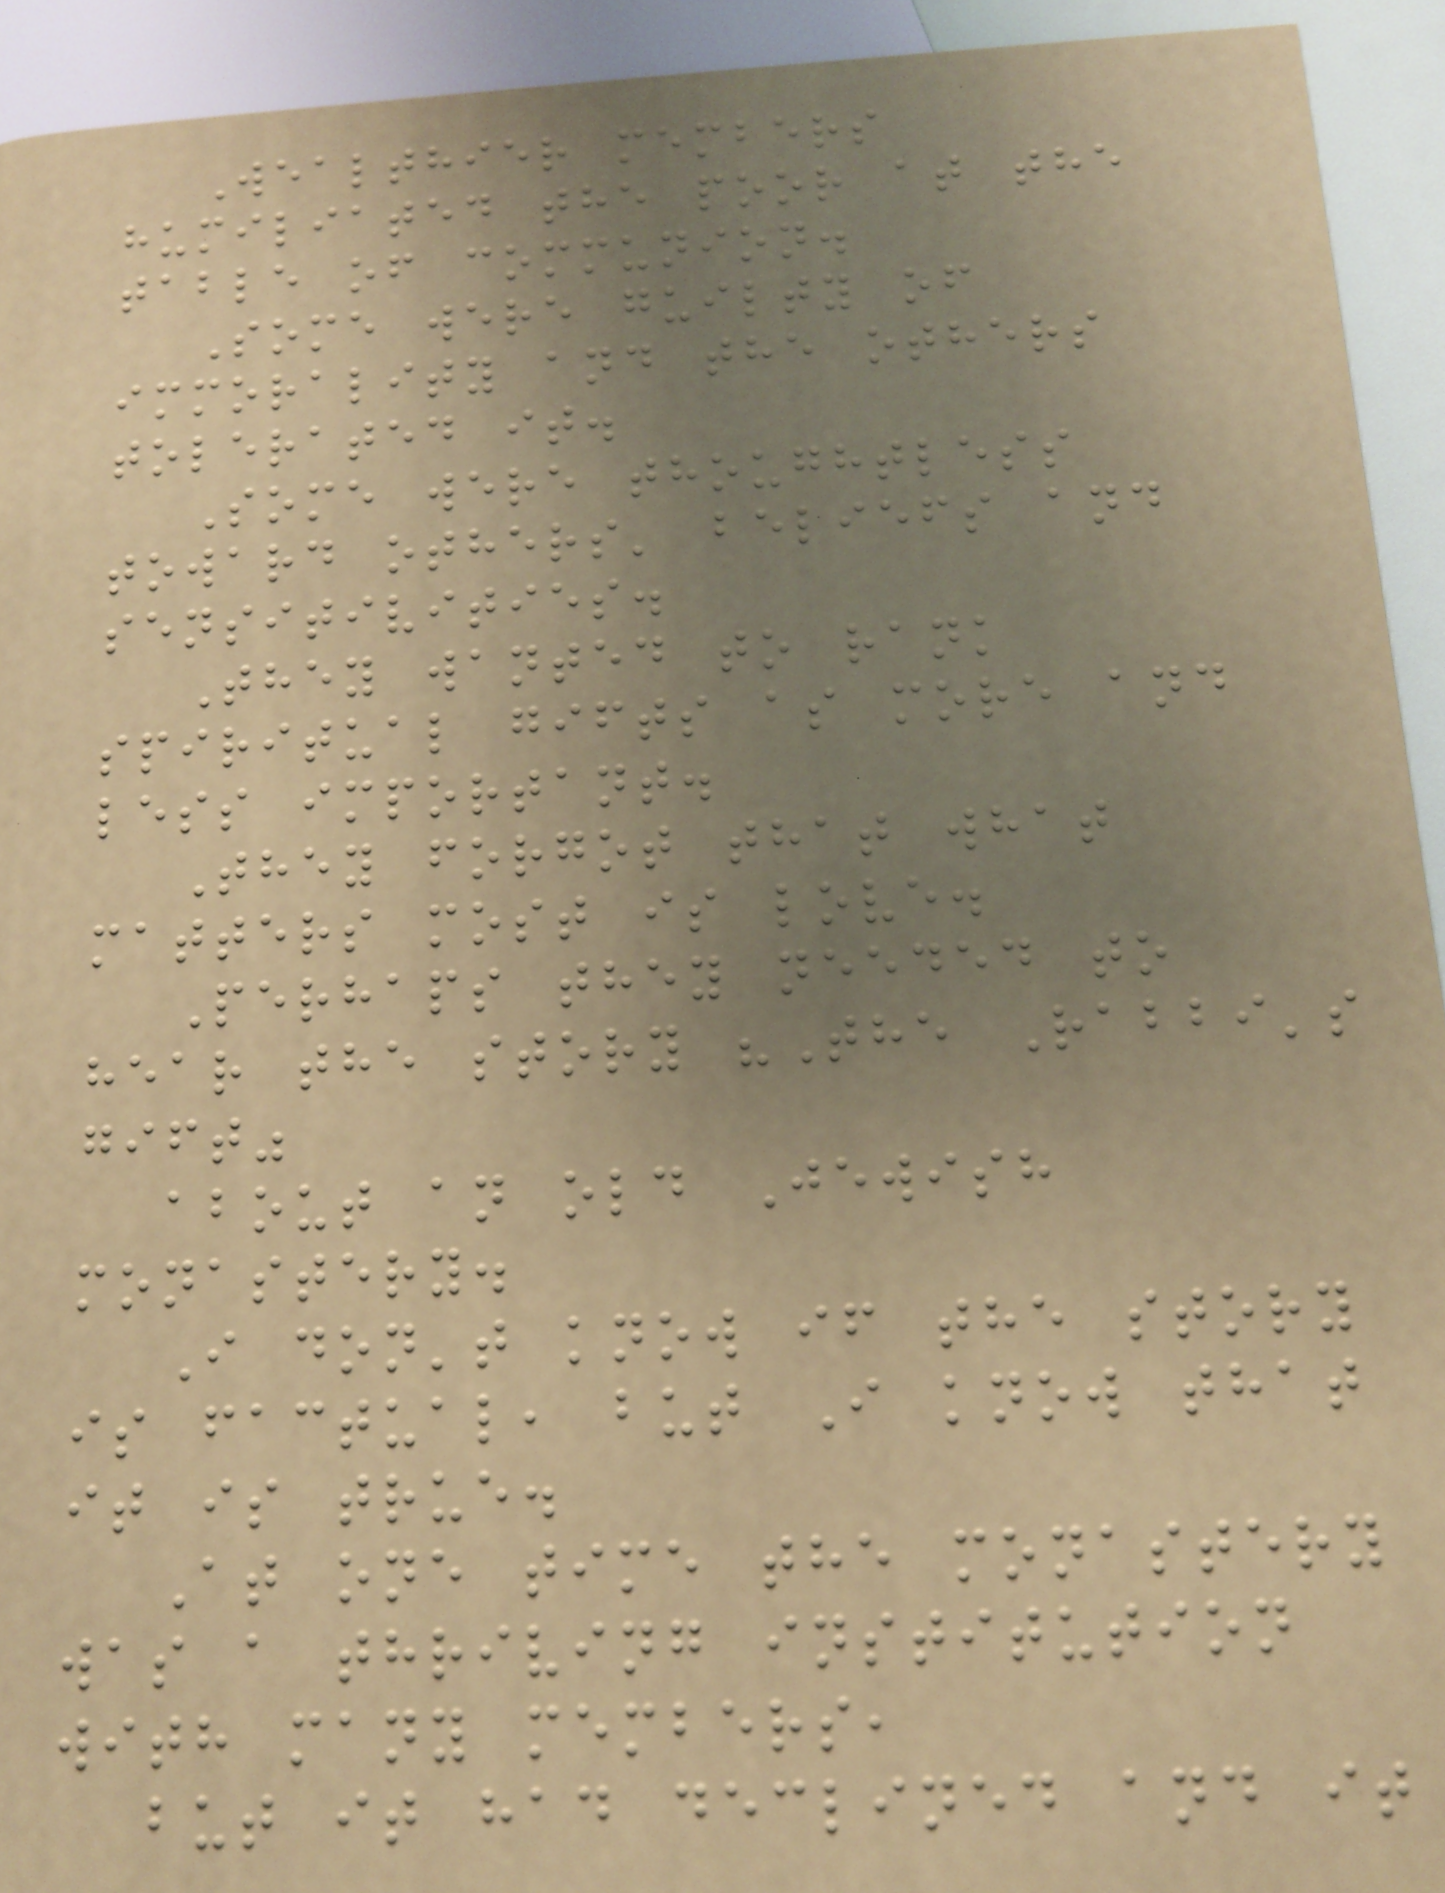Wealthier members
humiliated the poor at the
table of communion.
Some were guilty of
immorality and the others
tolerated it.
Some were thoughtless
toward others' beliefs and
sensitivities.
They wanted to rank
spiritual gifts as more and
less important.
They forgot that what
matters most is love.
Perhaps they needed to
hear the story "The Rabbi's
gift"
about an old Jewish
monastery.
I don't know if the story
is factual, but I know that
it is true.
At one time the monastery
was a thriving institution
with many members,
but it had declined and it
